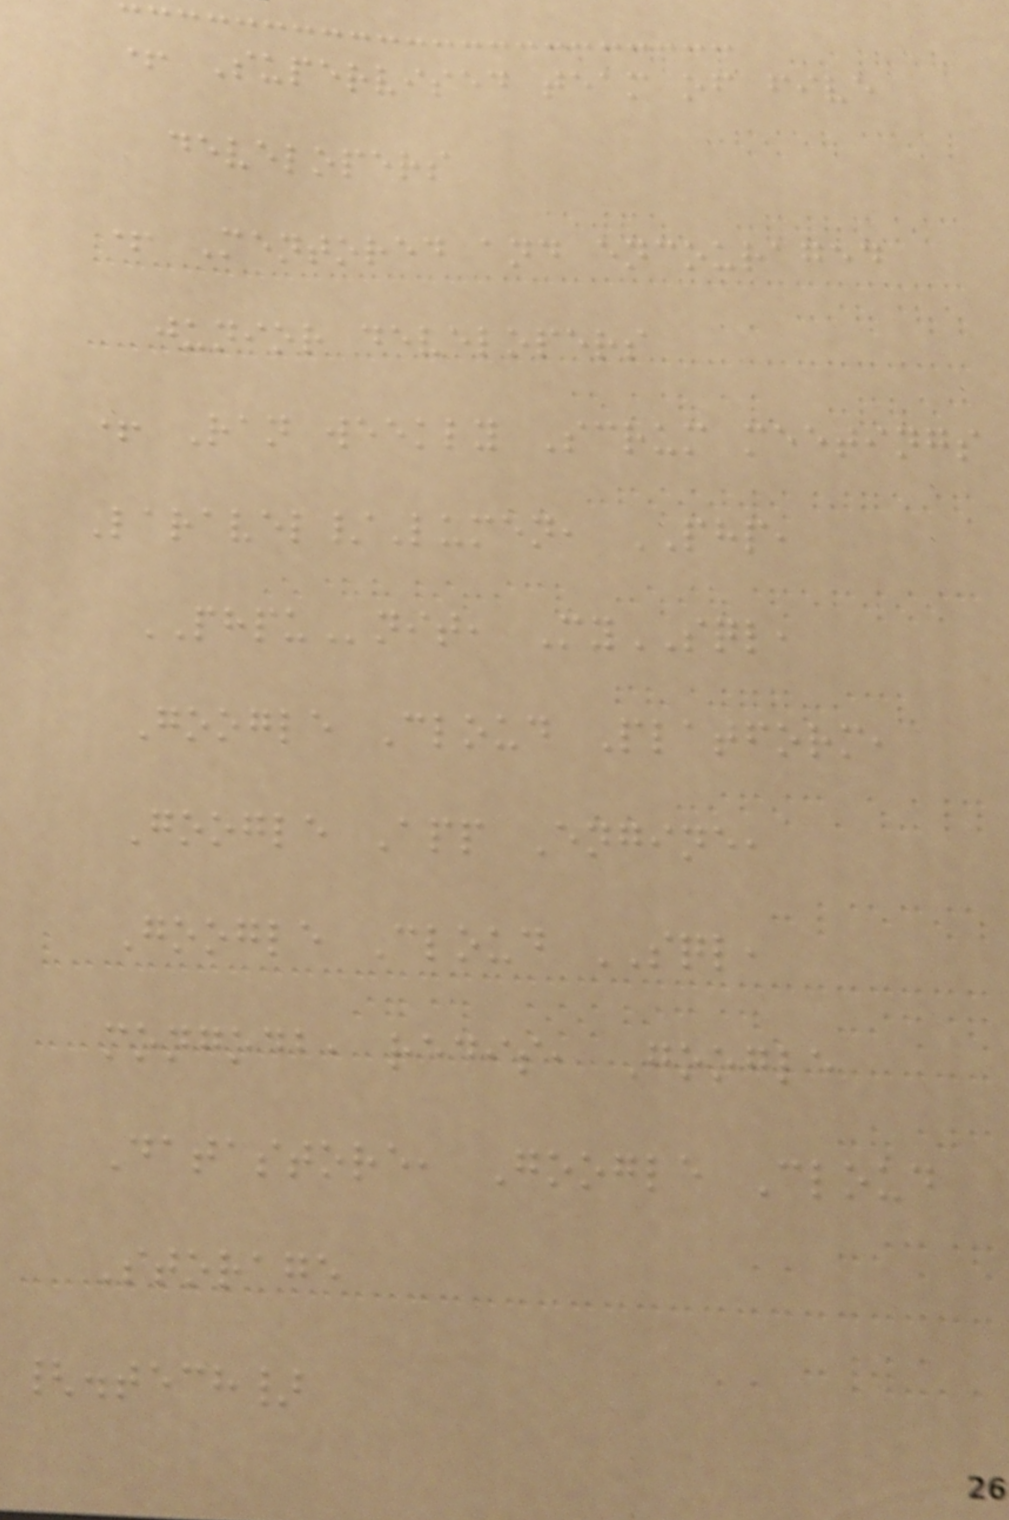+ Supervised team of five
developers
+ Mentored and encouraged
junior developers
+ Ran weekly Scrum meetings
Laravel/Lumen, PHP,
PHPUnit, MySQL,
Google Cloud Platform,
Google App Engine,
Google Cloud SQL,
mongodb, redis, Google
Datastore, Google Cloud
Storage
{.tech}
